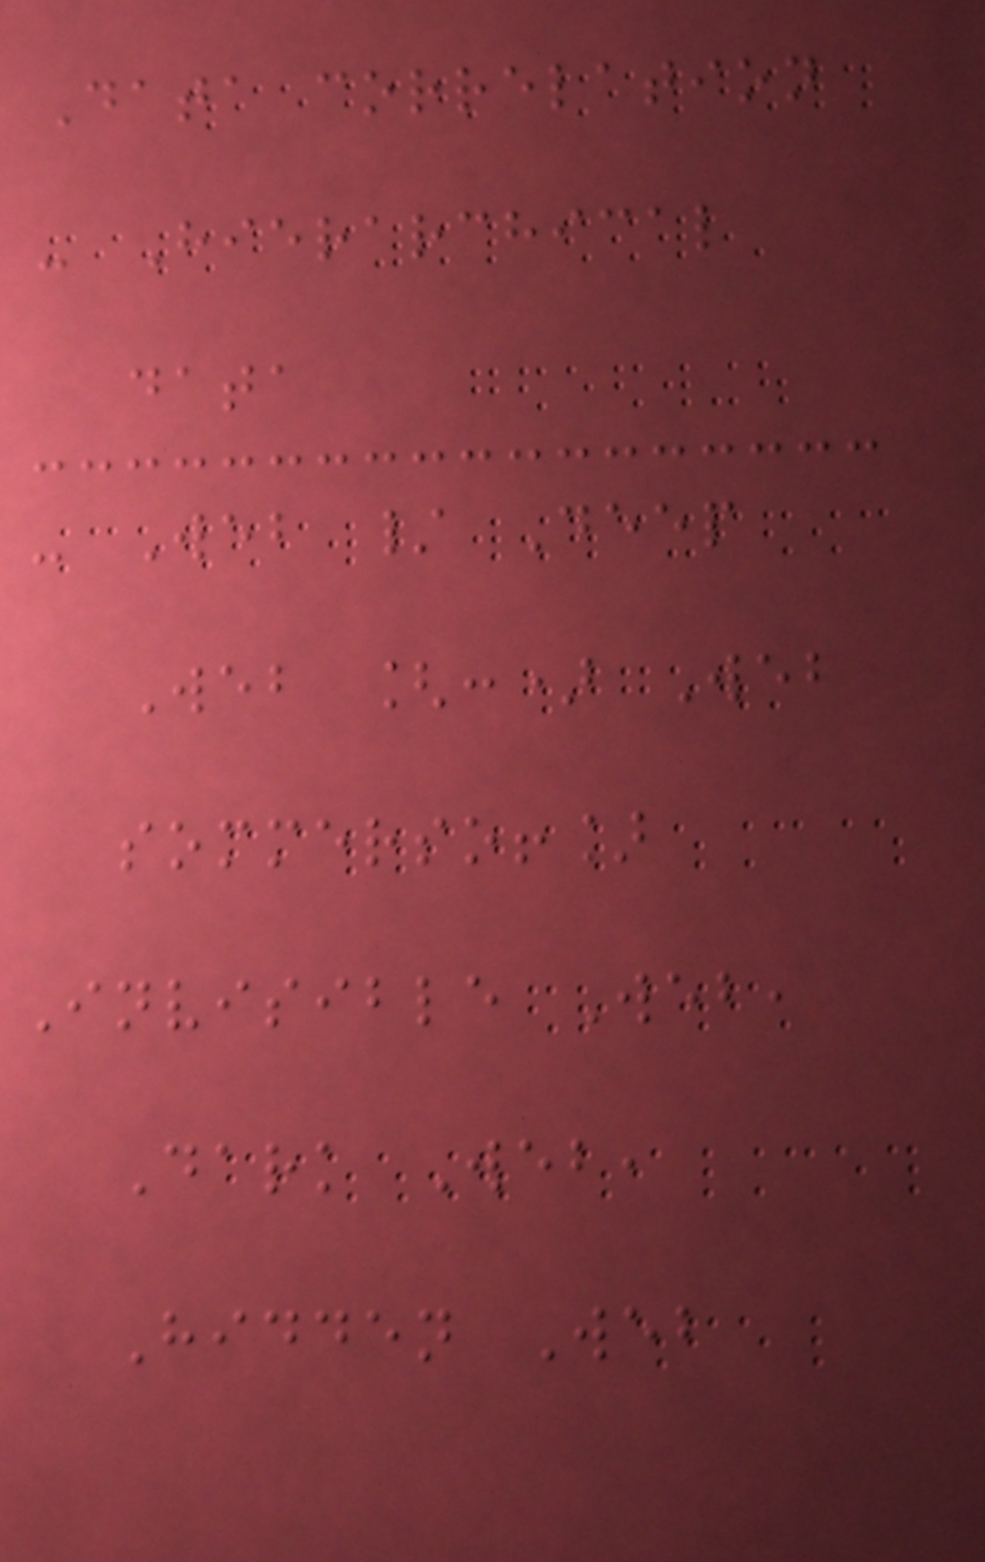Data correlation
- Hierarchical
data
- Web / Deep
Web [:) Web
sommerso!]
Invisible Web,
Dark Web,
Hidden Web
